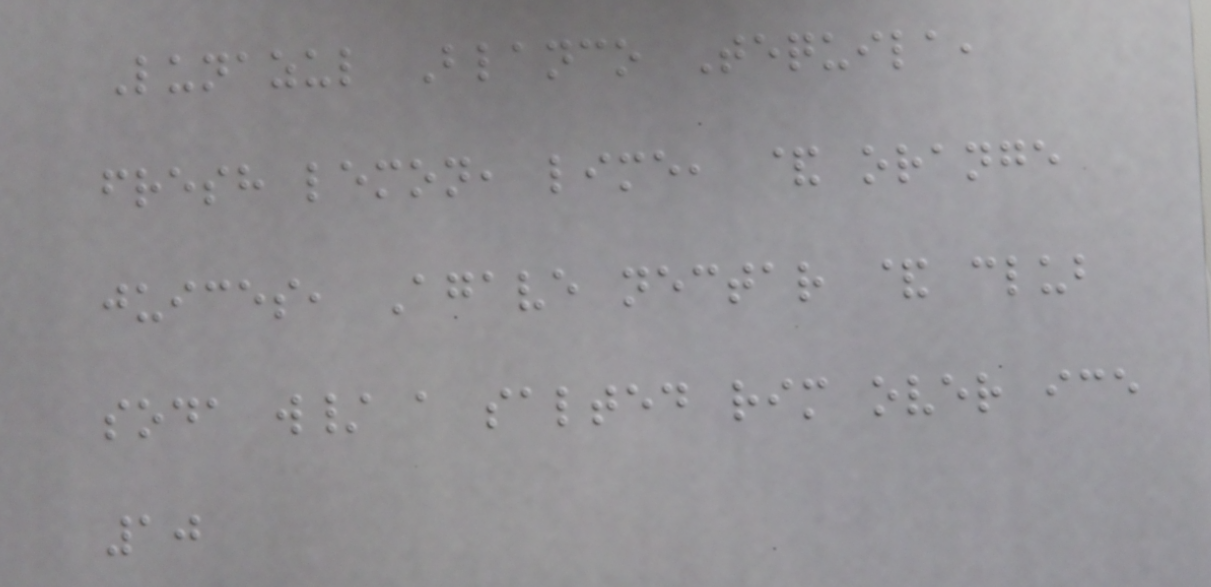Lunazul Blanco Tequila,
fresh lemon, lime, & orange
juices, Agave nectar & club
soda w/ a salted rim over ice
10
